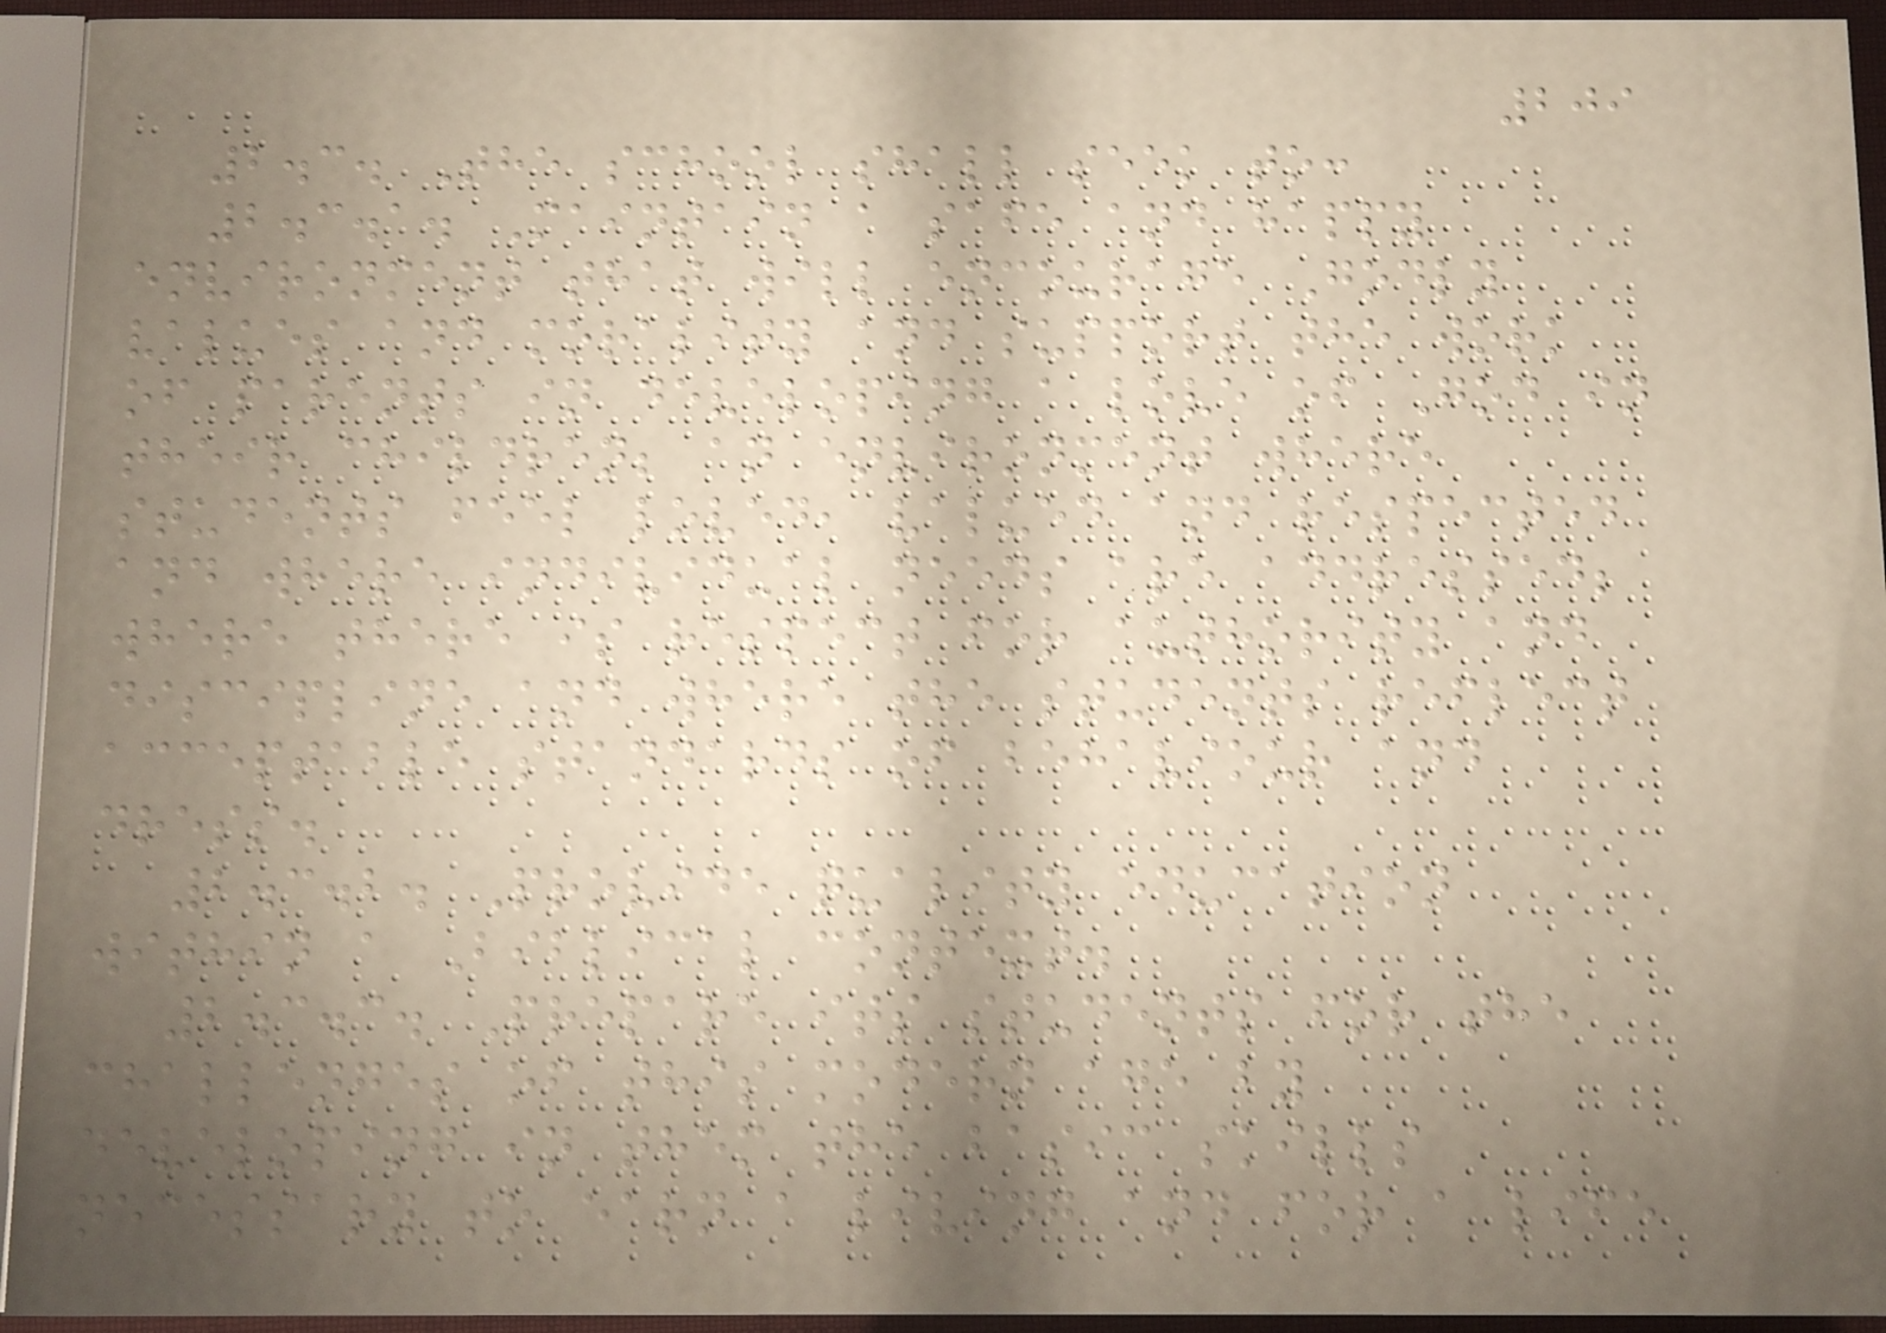209
2.3. The school shall seek to:
2.3.1. Maintain a safe and happy
environment that will encourage Godly
values and morality and support the work
of parents in developing a love of God in
their children; an environment where
students feel loved, valued and respected
and where individual needs are addressed;
where there is respect for authority and
discipline and where the students reflect
acceptable standards of behaviour and
dress.
2.3.2. Provide quality education
within a Biblical context.
2.3.3. Prepare its students for the
challenges of this modern age by
developing in them the basic skills
necessary to earn a living and for a life
